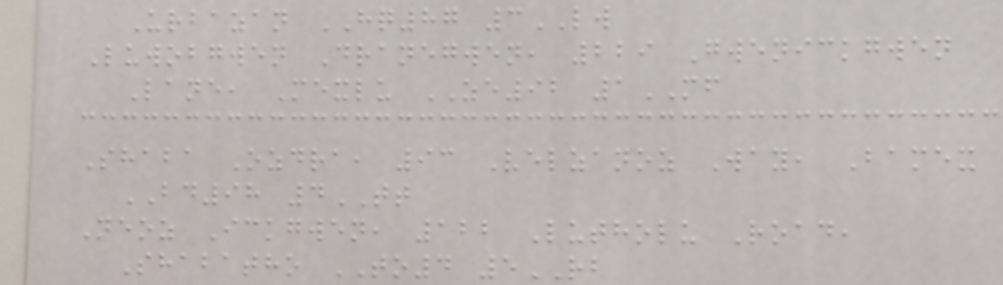Urbazan HQ87 3LW
Luwobgwen Dranegwen, 229 Gwenickgwen
Lane, Mexlu ZE92 1MF
Shaba Ozdra, 93 Velzanoz Way, Bamex
BD98 4TT
Neoz Ickgwen, 122 Lutholu Road,
Shabatho TO4 5RB
